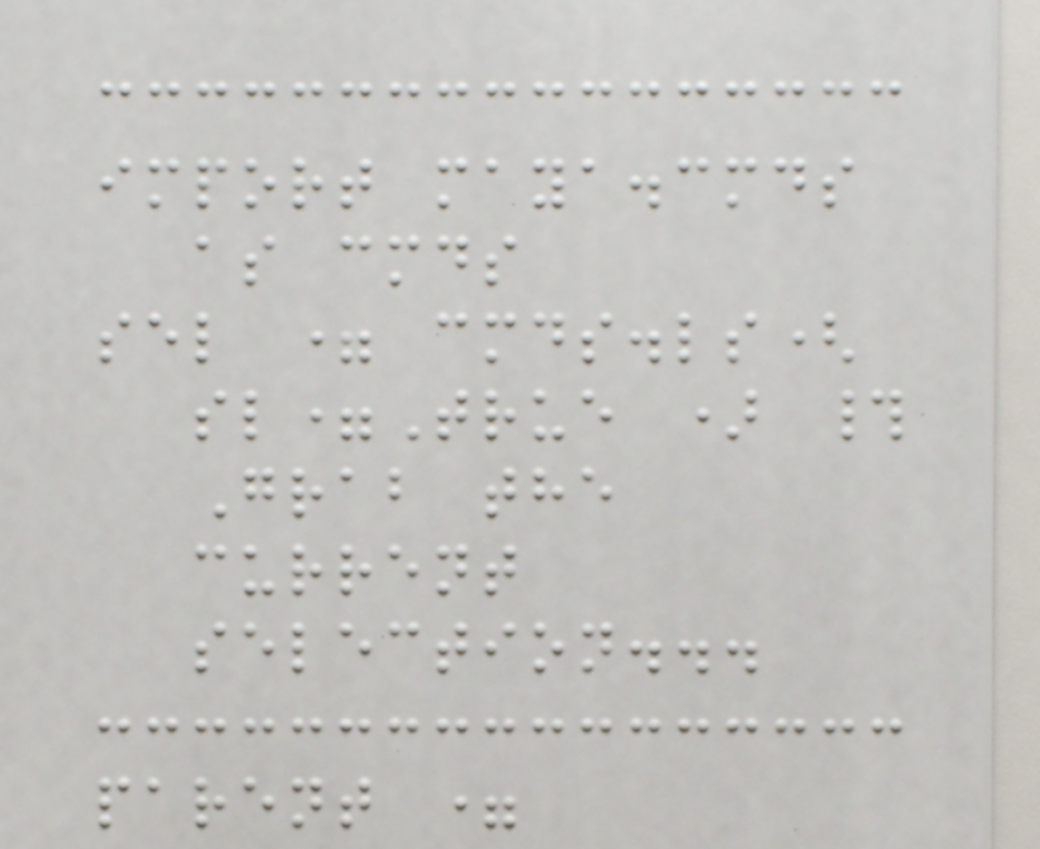import maya.cmds
as cmds
sel = cmds.ls(
sl=True ) #
Grab the
current
selection...
parent =
